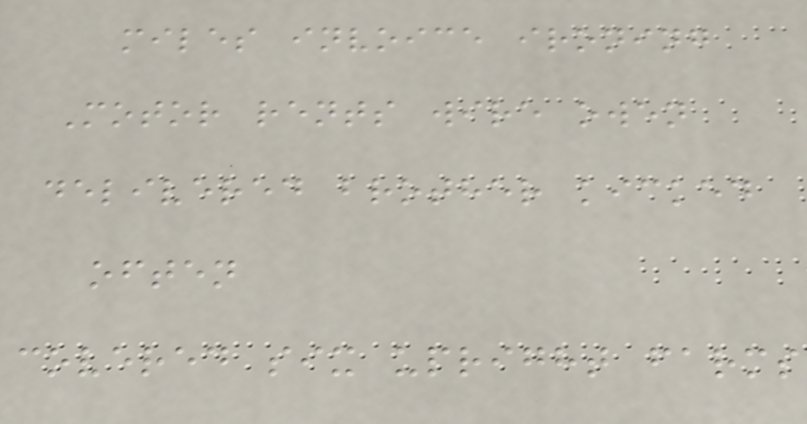miles invoice ironing
Motor rents wire owen
delivered brother kicked
often
covered six upright farms
